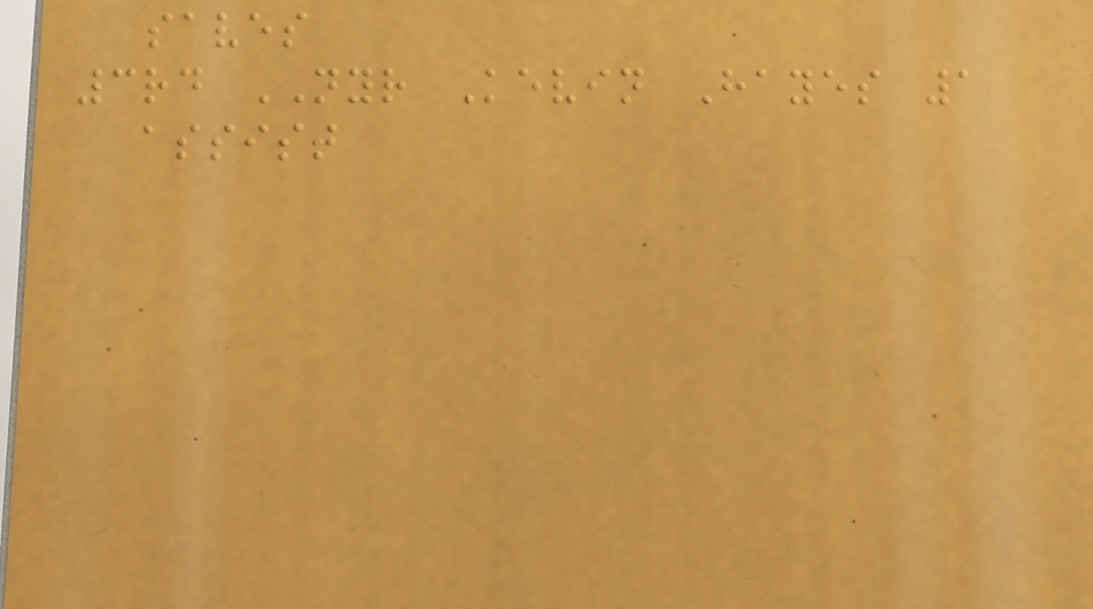saves
3rd NYR Kevin Hayes 1
assist
